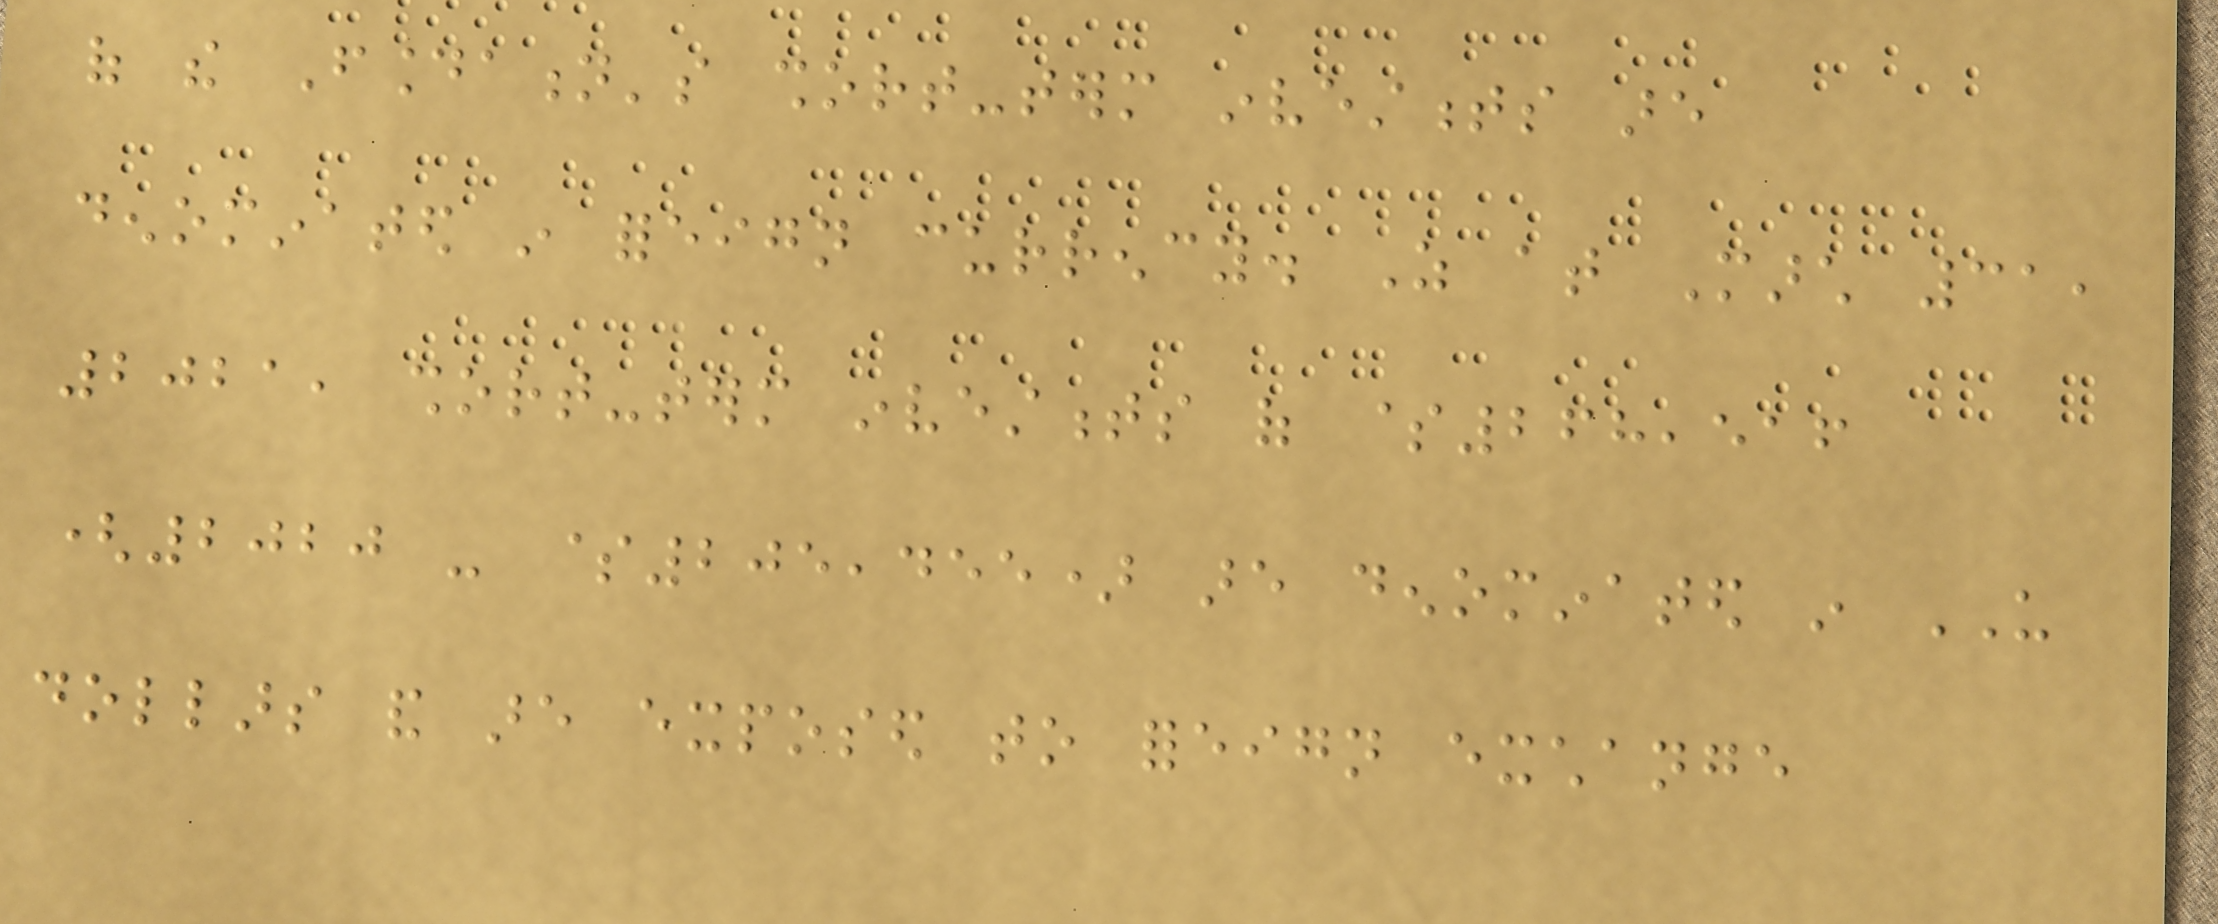of the Foundation's short-term investments are
denominated in foreign currency. As at March 31,
2021, short-term investments of $268,516
(2020 - $205,455) are denominated in US
dollars and are exposed to foreign exchange
